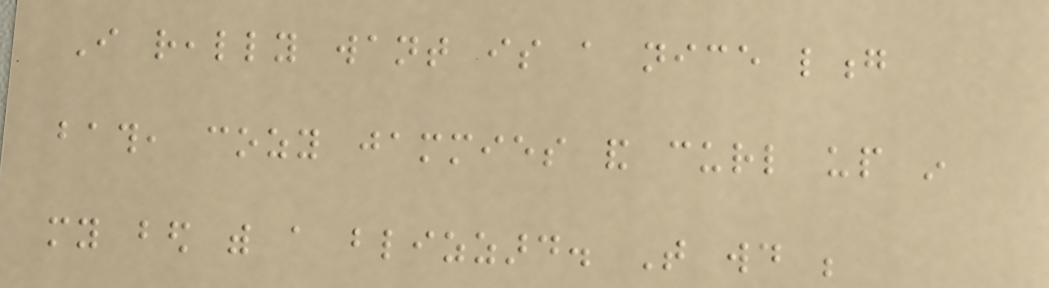I really want is a nice long
bath, cozy jammies and curl up in
my bed with a blizzard. That would be
